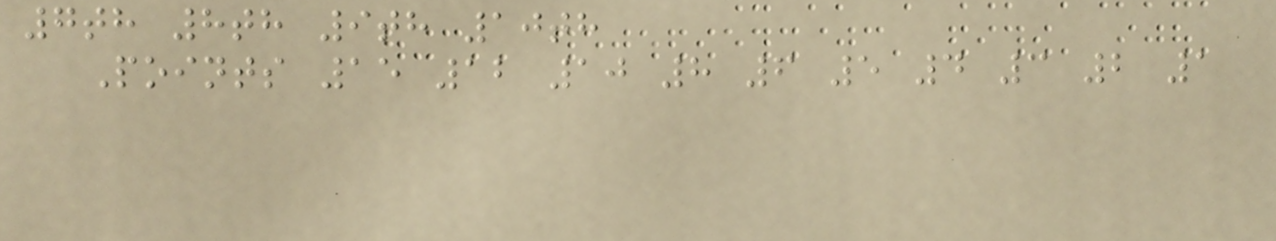7th 8th 9th 10th
Points 15 12 10 8 6 5 4 3 2 1
